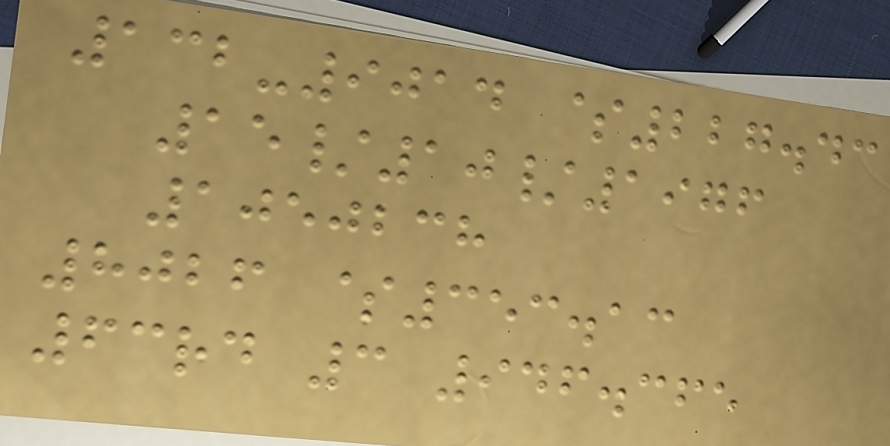132-9014 $227.43
15/10/1976
1050238
8026 $353.13
63rd 3 946.365
